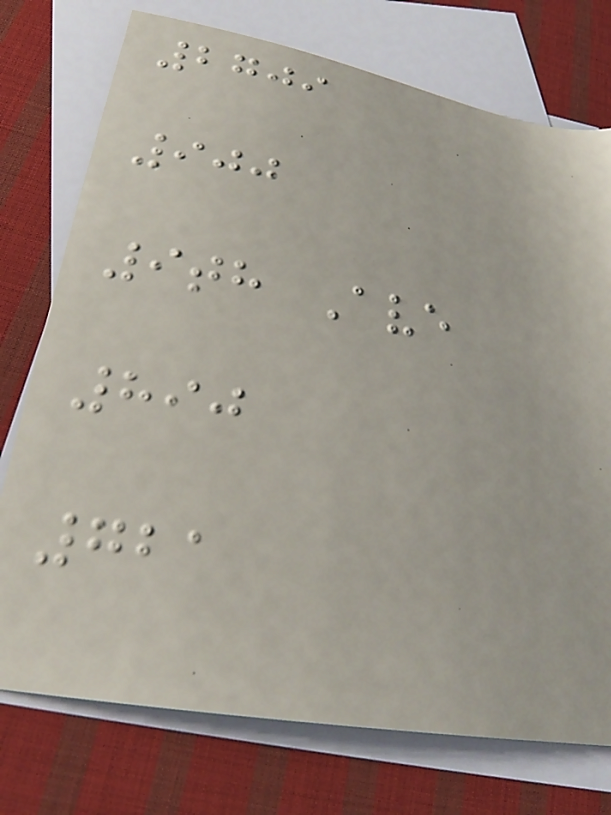2709
900
9th Ave
890
721
